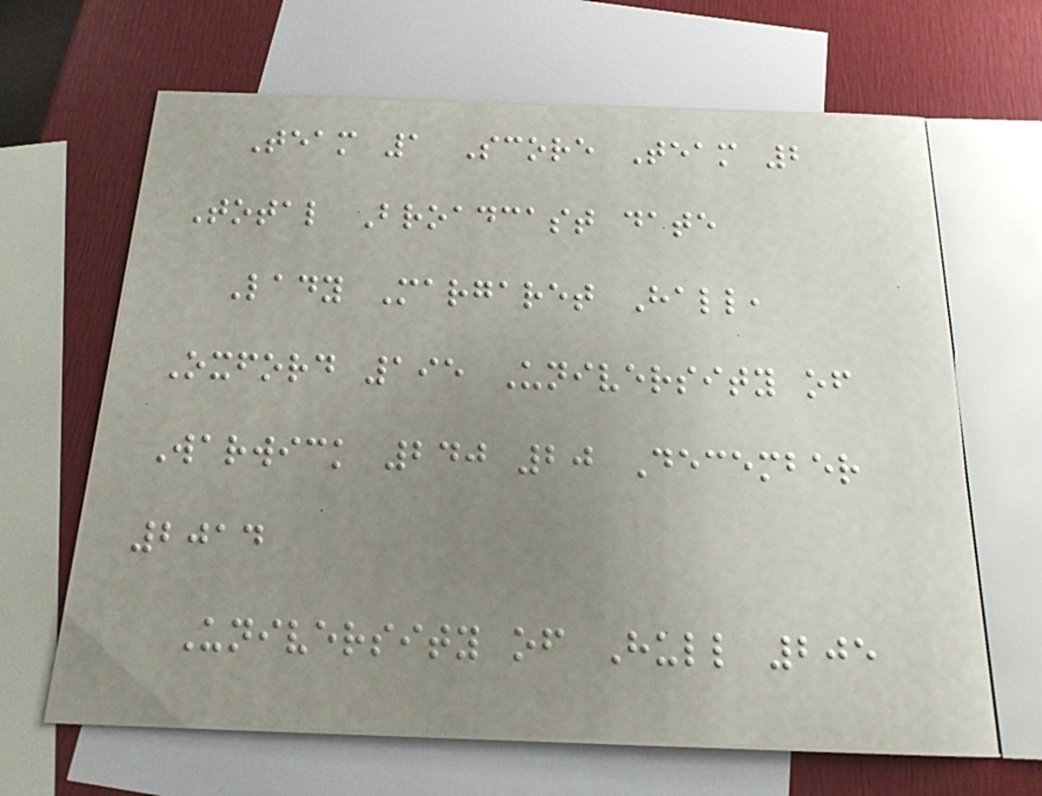Team 1 Score Team 2
Total Broadcast date
Lady Margaret Hall,
Oxford 195 University of
Warwick 240 20 December
2014
University of Hull 205
